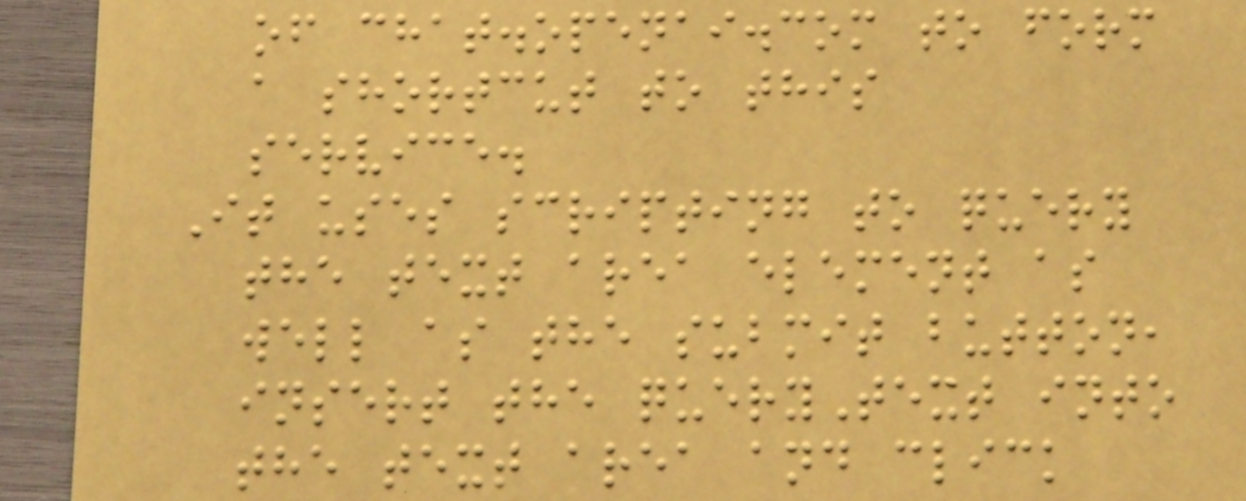of chat.openai.com to form
a shortcut to this
service.
It uses scripting to query
the text area element as
well as the submit button,
insert the queryText into
the text area and click
